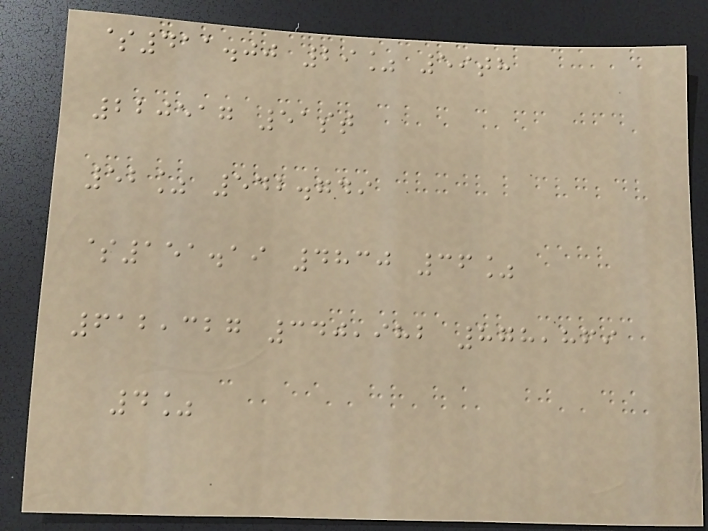$411.00 29% 59th
220517 51st
52% 542.749
$151.19 4830 36%
612,327 340,982 878,869
4%
